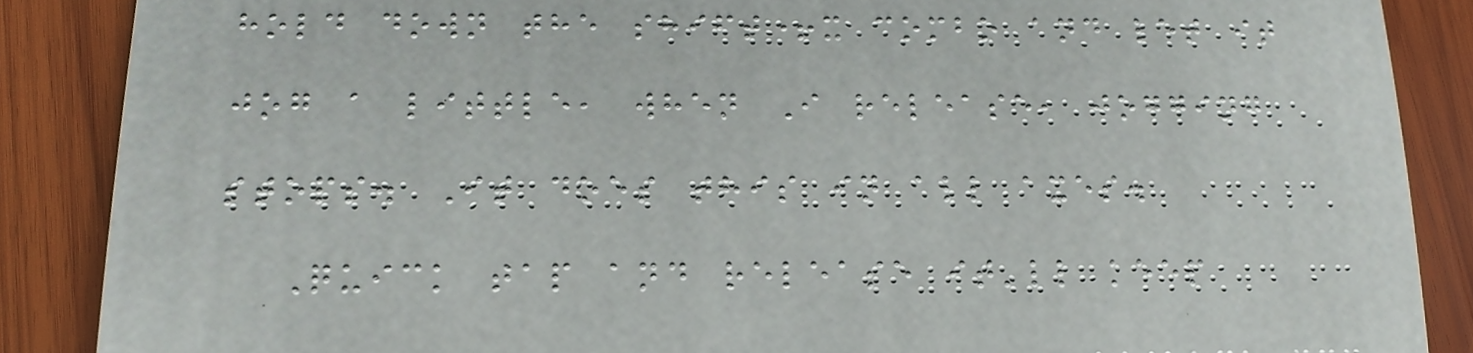hold down the shift+x combo and let it
jog a little, when I release, jogging
stops. It does this in all axes.
Quick tap and release it'll keep
